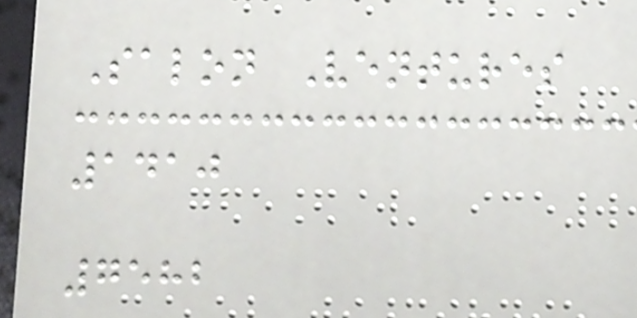Salon Ventures
1410
7582
